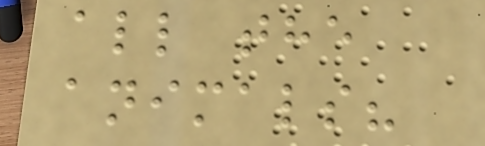all the
animals?
